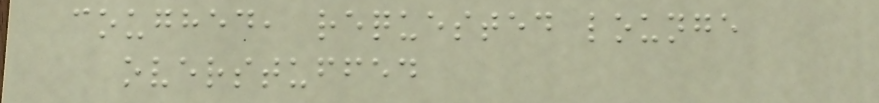coughed, requested lounge
overstuffed
